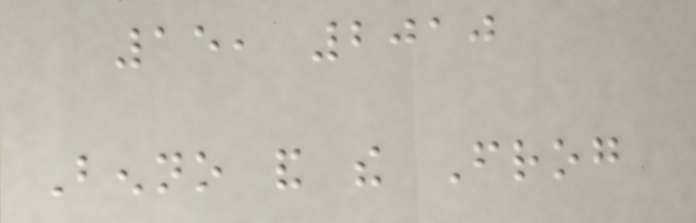15, 2010
Benno and the Frog
